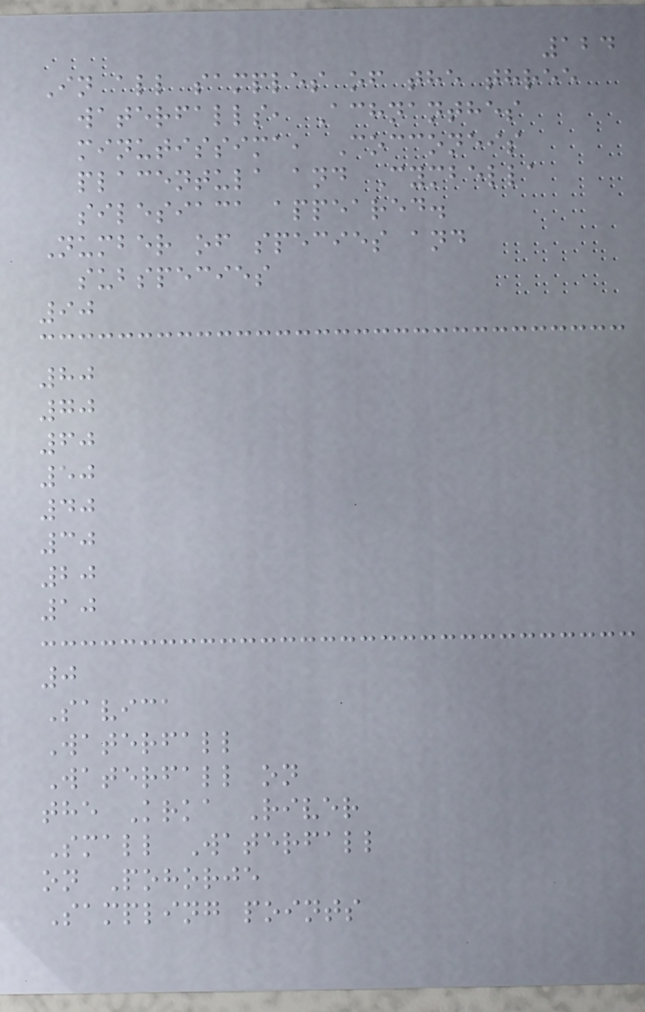124
In all samples of the three
waterfalls, Achnanthes
minutissima, Cocconeis
placentula and Cymbella
silesiaca appeared.
Number of species and
subspecies
90
80
70
60
50
40
30
20
10
0
Savica
Waterfall
Waterfall on
the Krka River
Small Waterfall
on Pohorje
Sampling points
